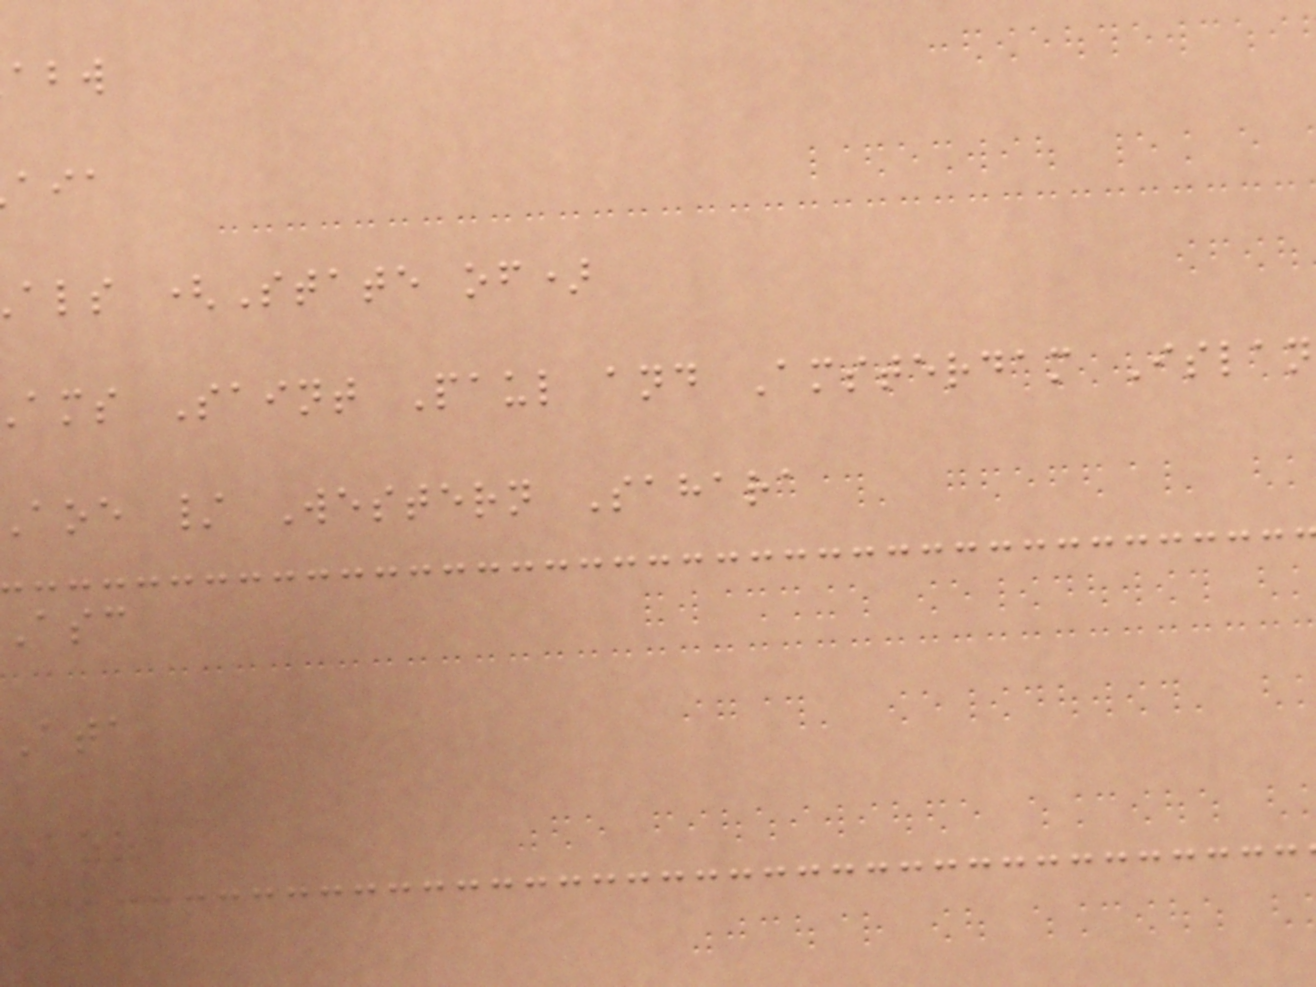als (State of)
ams Saint Paul and Amsterdam Islan
aoe / Western Sahara
